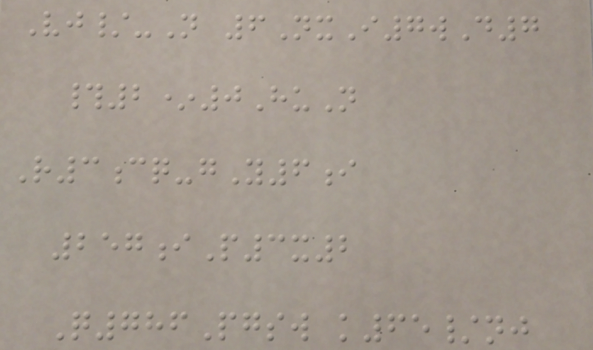Vj/-N 6NxI7wD7
#2*0HuN
R3cq-gY6i
257iP3x2
Q786Pgsw k65/nj
